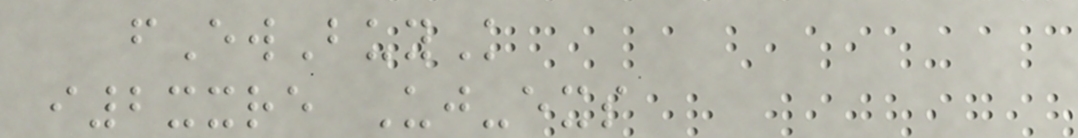fEwBuyK
i2xxre Uj-exs
